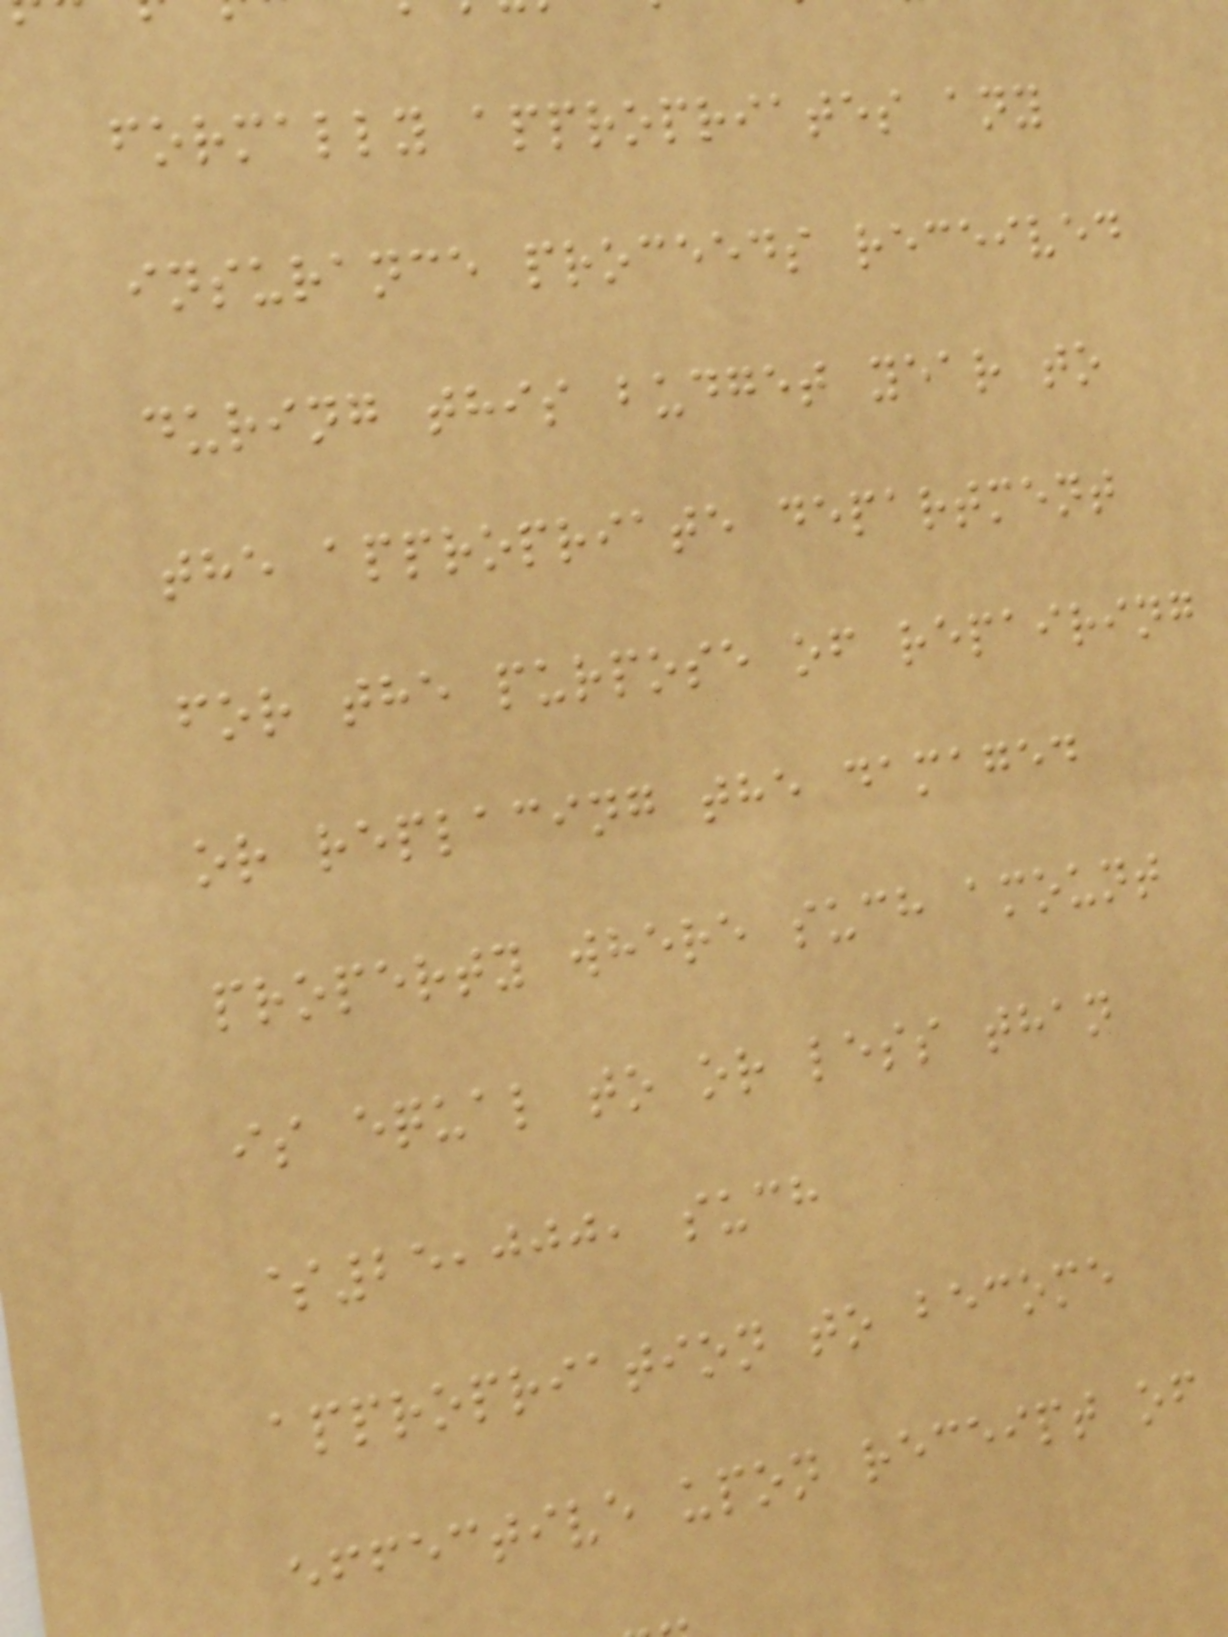formally appropriates any
insurance proceeds received
during this budget year to
the appropriate department
for the purpose of repairing
or replacing the damaged
property where such amount
is equal to or less than
$25,000, such
appropriation to become
effective upon receipt of
